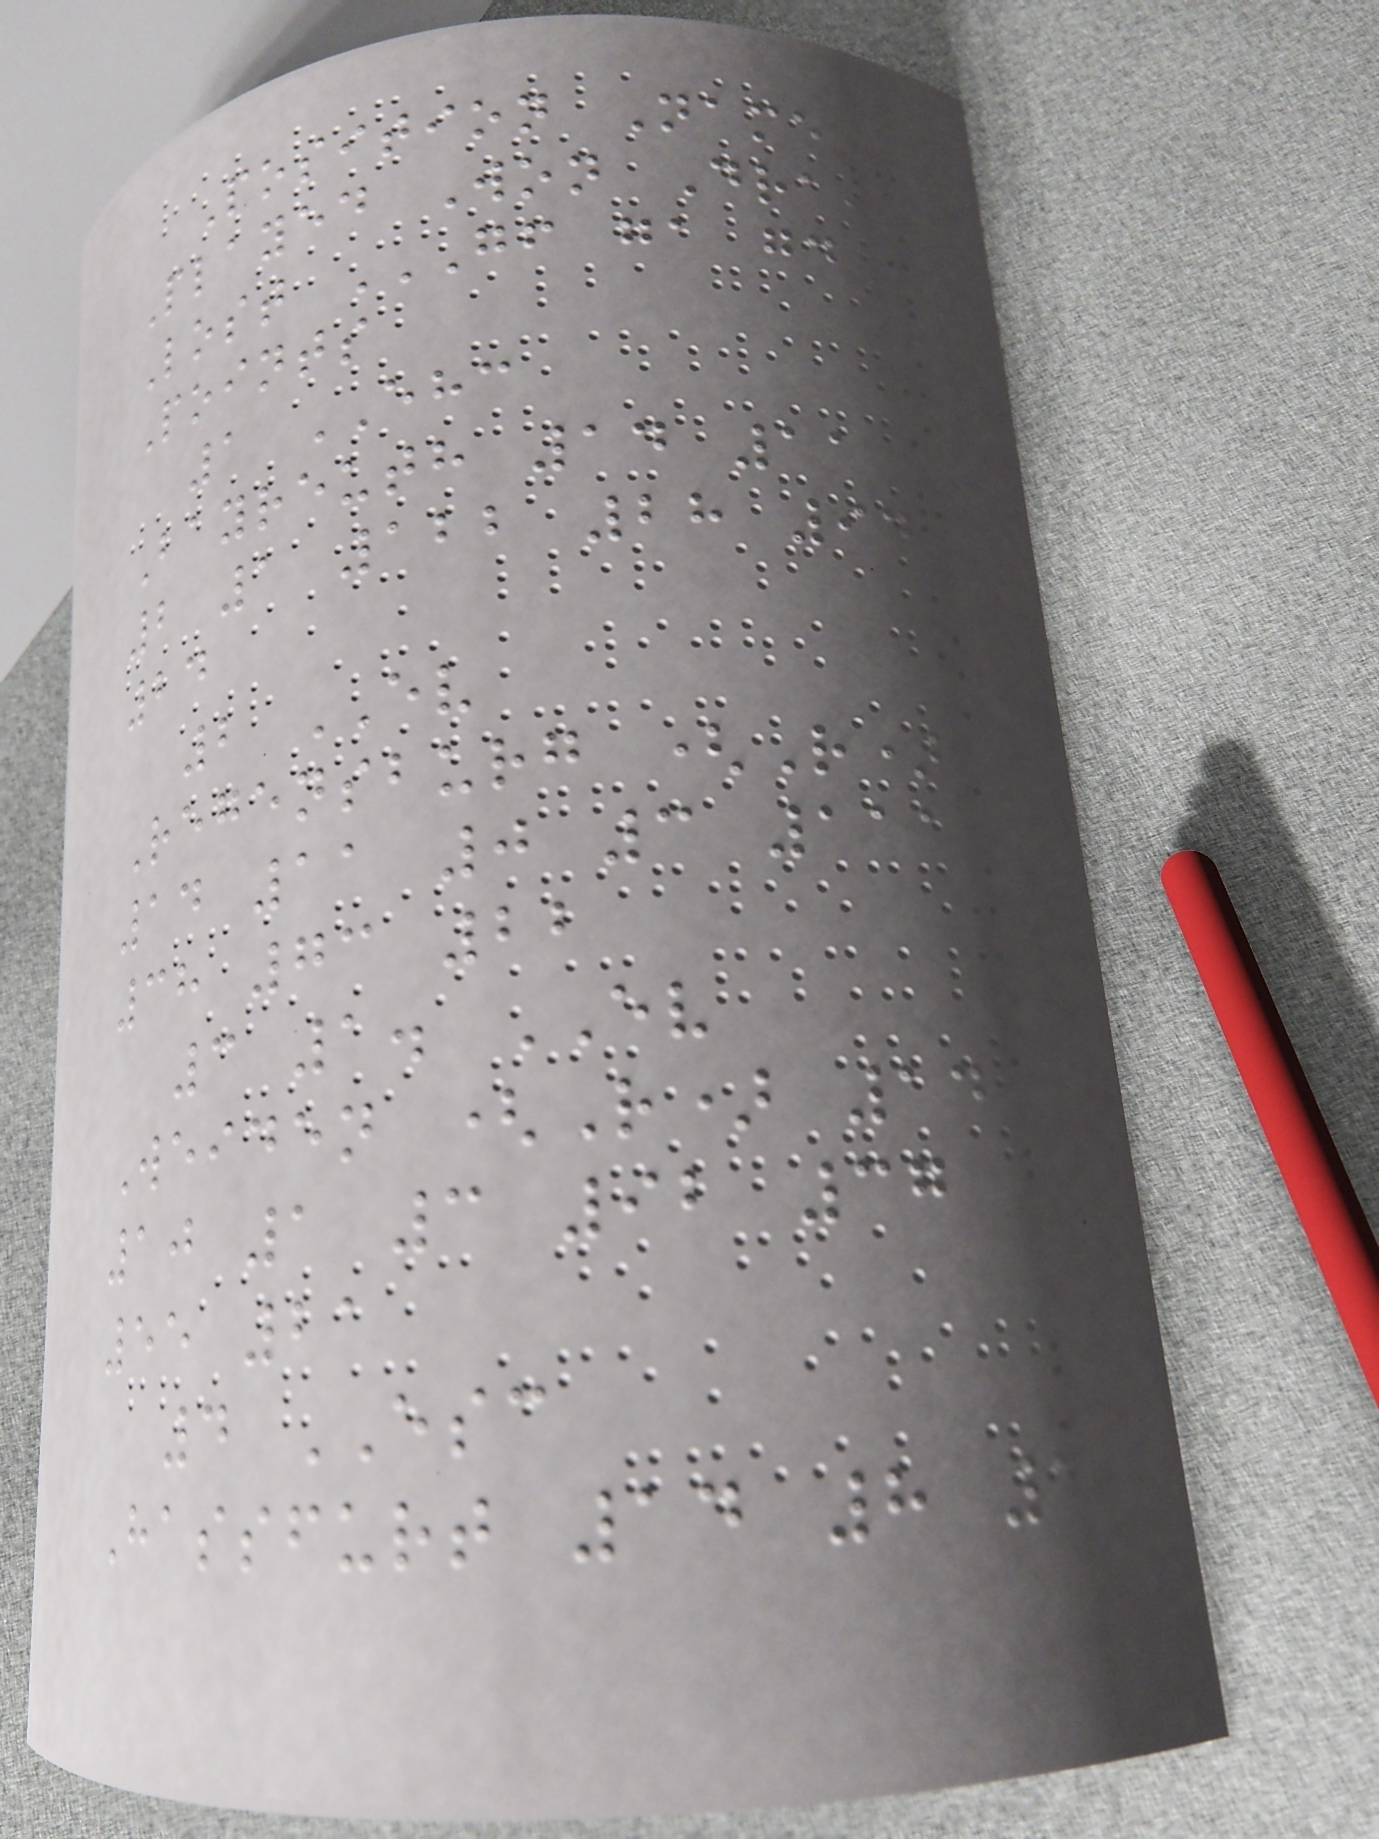Position Name
Played Won Drawn
Lost GF GA GD
Points
1 EHC
Bayreuth 14 11
2 1 122 28 94
24
2 EV
Regensburg (R)
14 11 0 3 111
38 73 22
3 1. EV
Weiden (R) 14
10 1 3 92 37
55 21
4 ESC
Hassfurt 14 8 1
